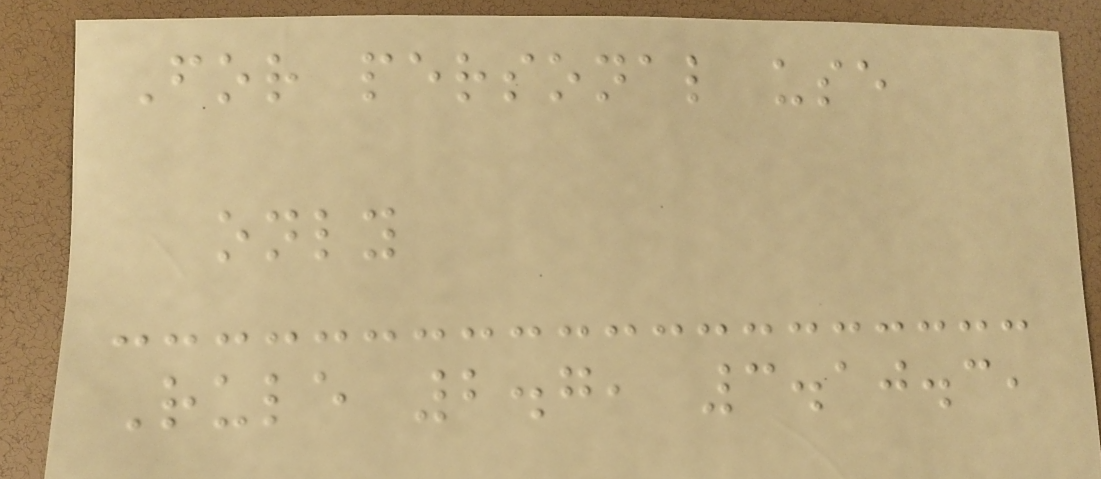For personal use
only
Rule 2.7, 3.10.3,
